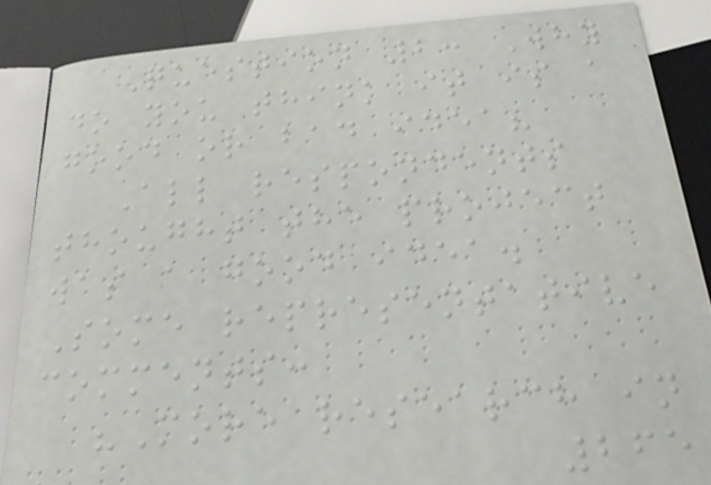Question 2: Why
do you think it is a
good or bad idea?
All respondents
thought the project
was a good idea.
Some representative
comments:
"More research in
265
